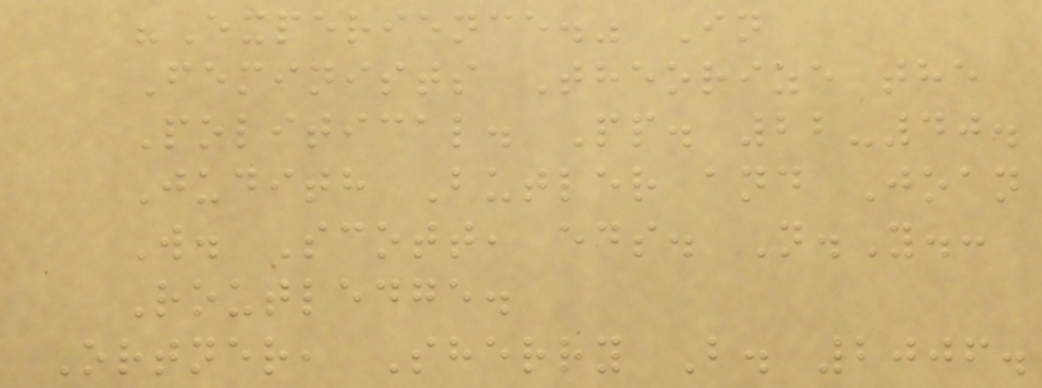"Experience." In
Feminists Theorize the
Political. Pp. 22-40.
Judith Butler and Joan
W. Scott, eds. N.Y.:
Routledge.
Ortner, Sherry B. 2006.
